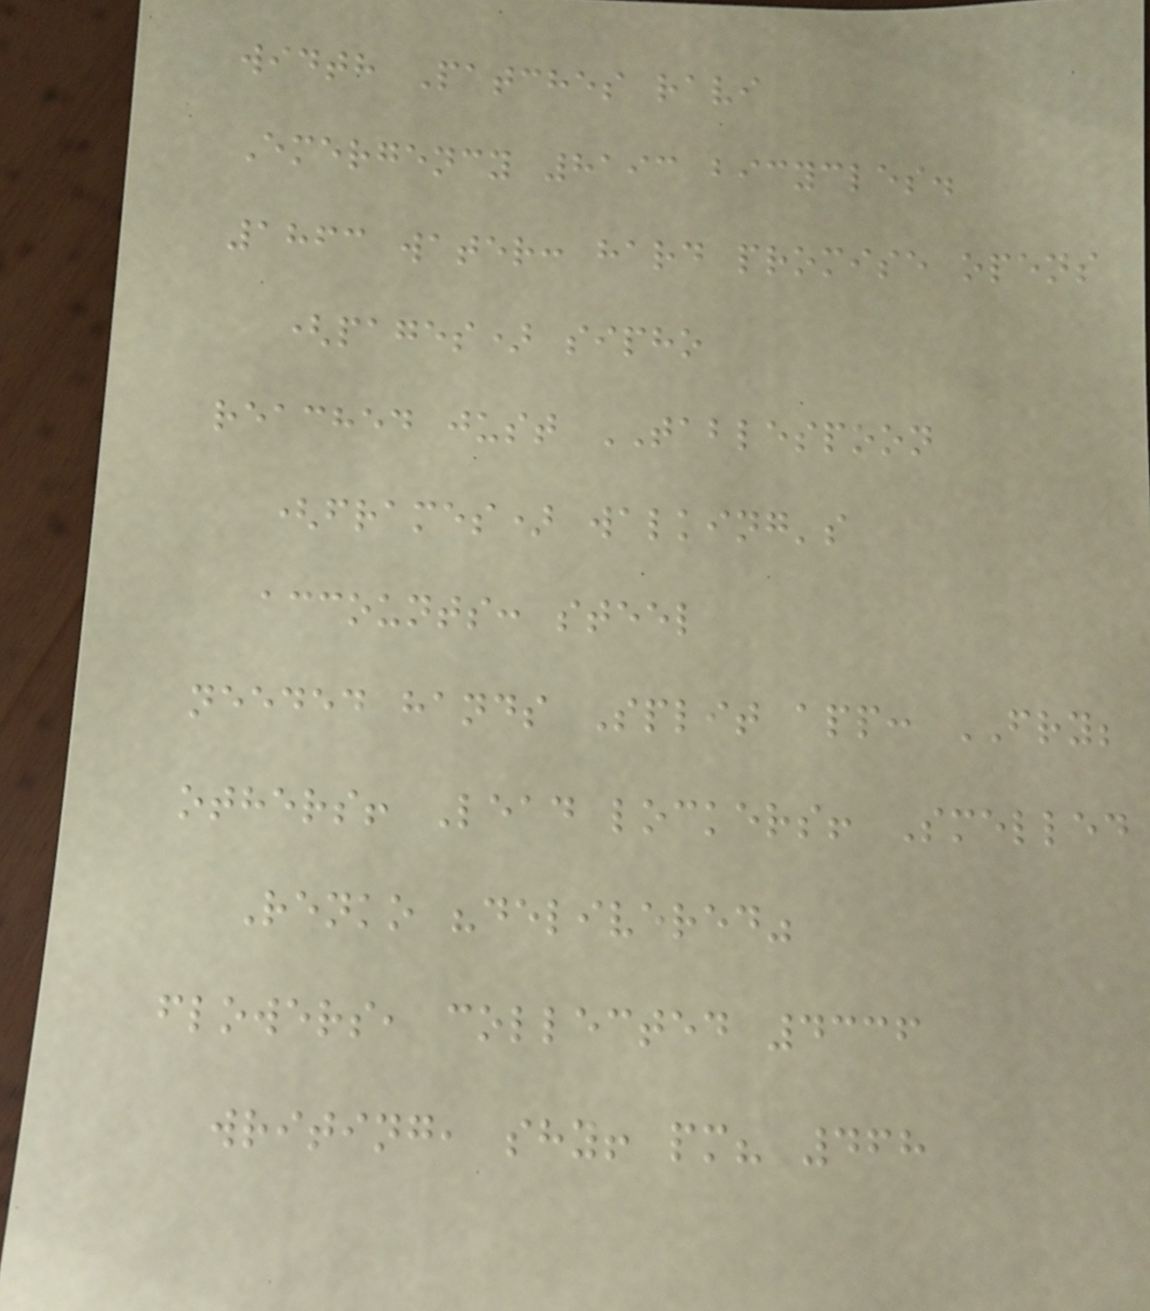width Patches ravi
Emergency 8193 bicycles.
1863 water: hard promise opens
(pages) sipho
reached just TABLESPOON
(frames) walking's
accounts: steel
needed hands Split app: FRY;
others! Lead lockers! Smelled
Renko "delivered"
flowers, collected 4336
writing, shy! pm? 468
